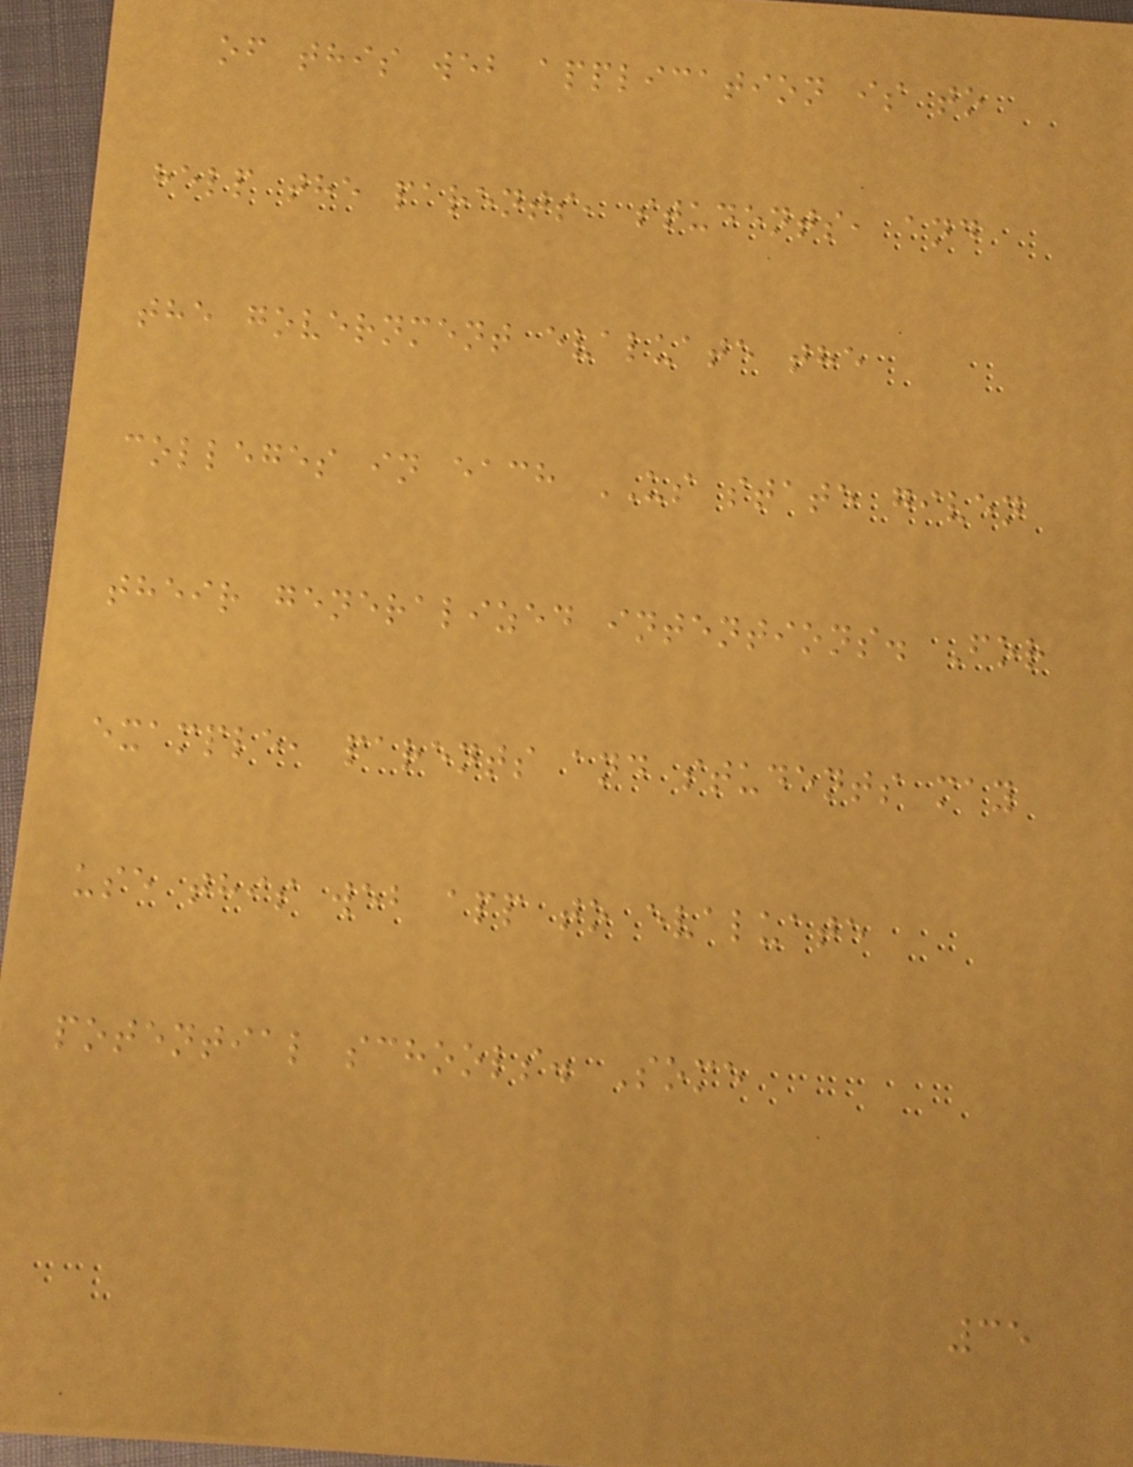of this web application is to
help the parents, students, and
the government evaluate the
colleges in each US state given
their generalized intentions. For
example, parents and students may
use this web app to evaluate
potential schools. Some
35
